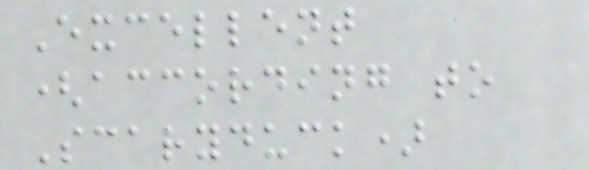Excellent
(according to
Scaryduck)
